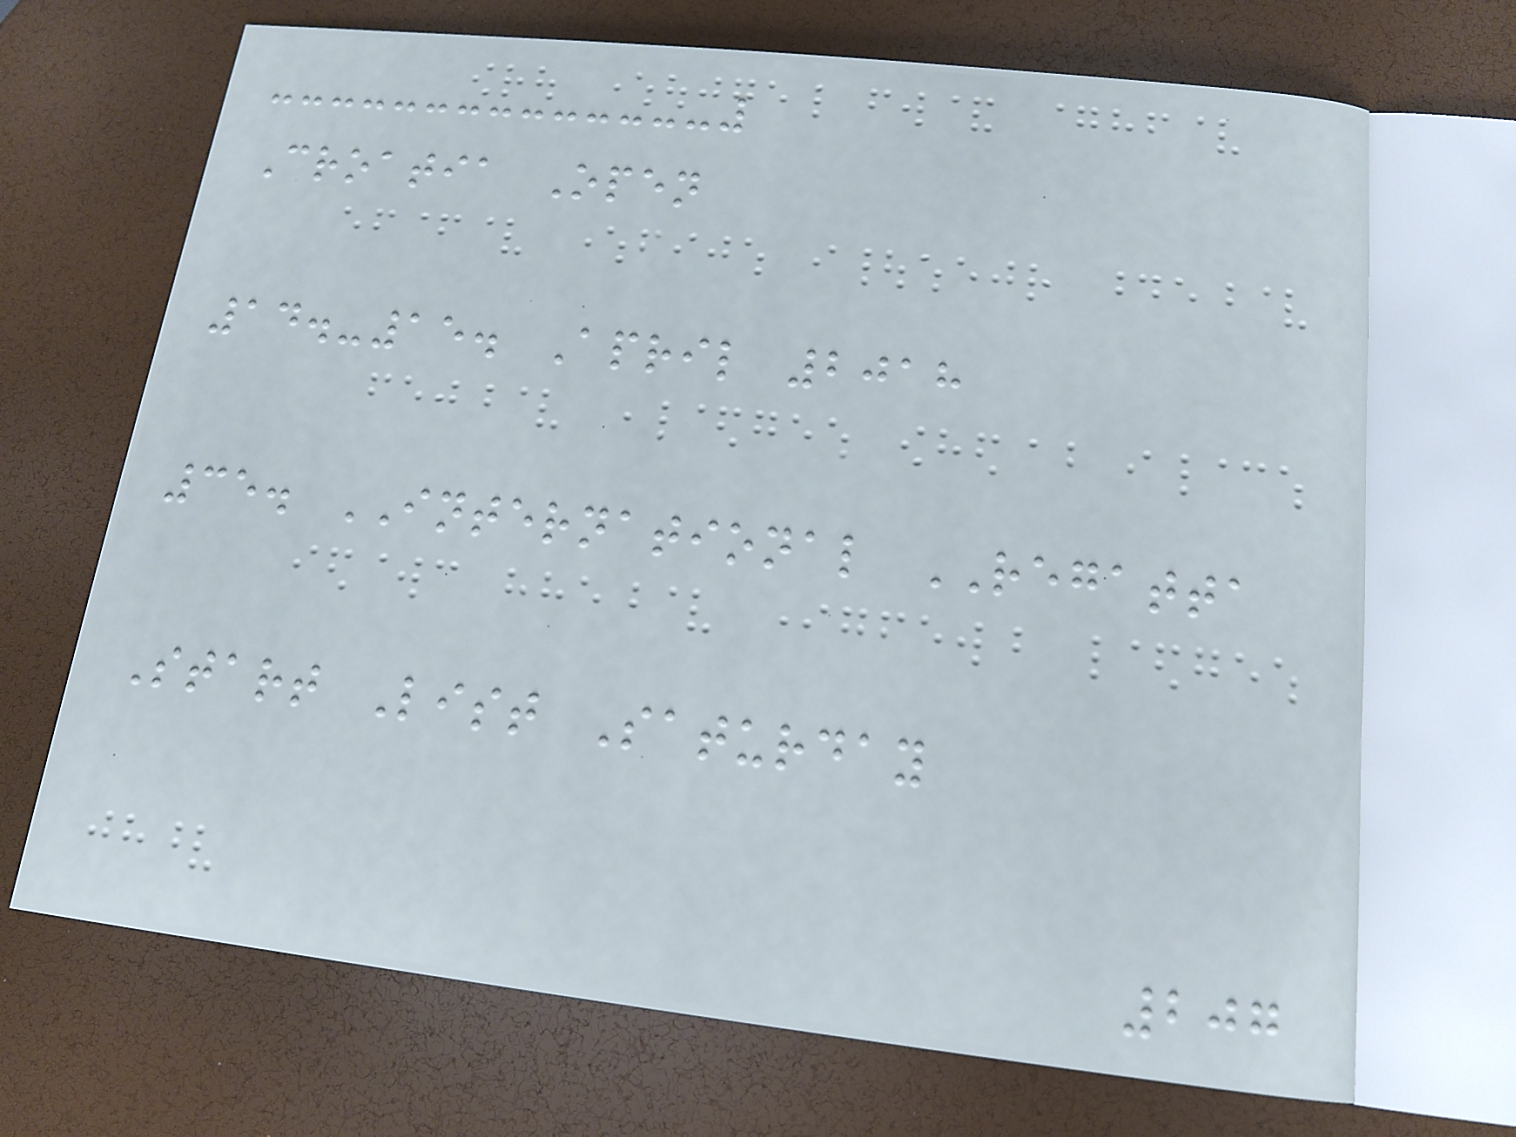Croatia Open
14.-15. April 2018
35. INTERNATIONAL REGATTA
Start List Saturday
207
